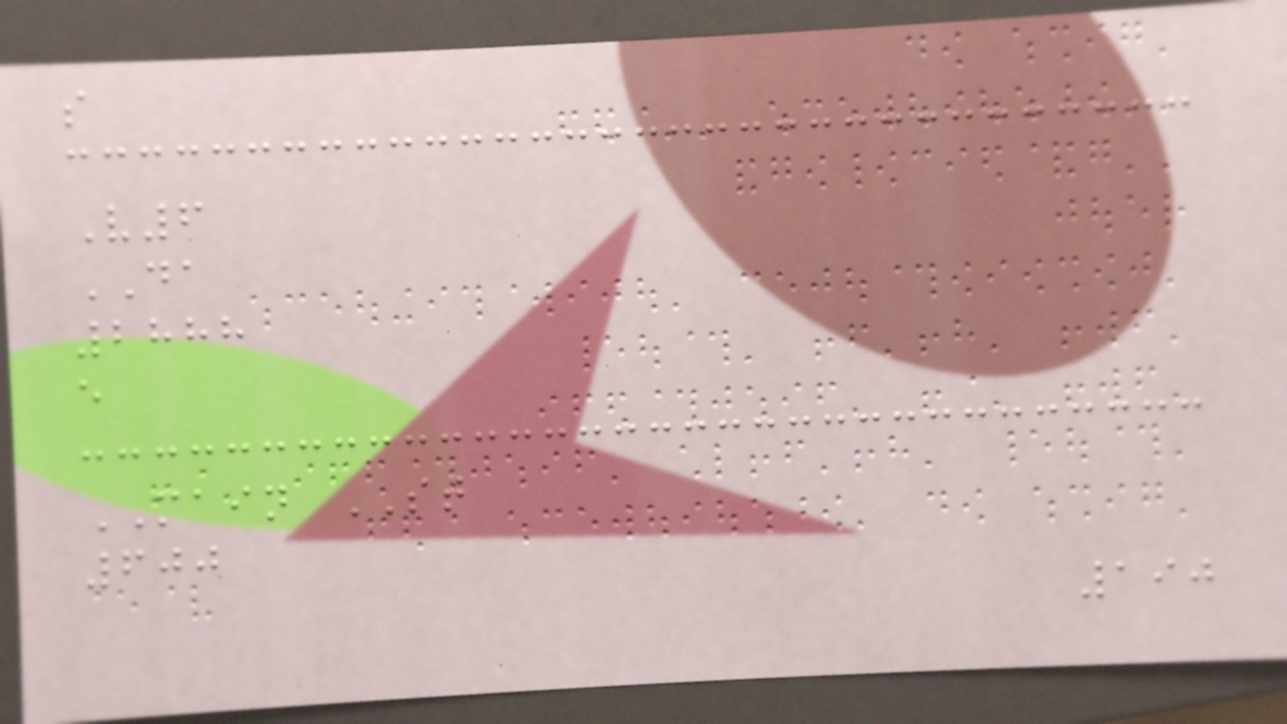s
V6
DA
2888
e
MAIN ST
600
190
